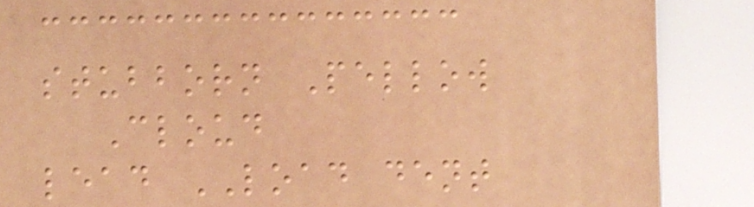stubborn Pellow
Cloud
lead LOAD dent
